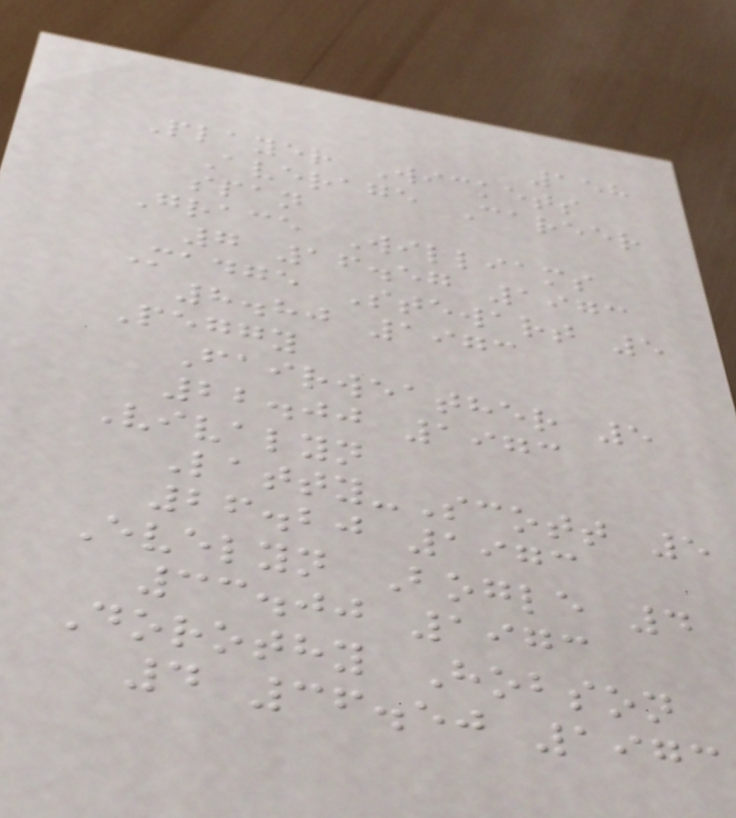158
Player Wickets
Average Career
span
Grace Williams
7 16.57 1973
Madge Stewart 5
8.80 1973
Peggy
Fairweather 5
22.00 1973
Vivalyn
Latty-Scott 5
26.20 1973
Evelyn Bogle 4
33.00 1973
Dorothy Hobson
4 36.50 1973
